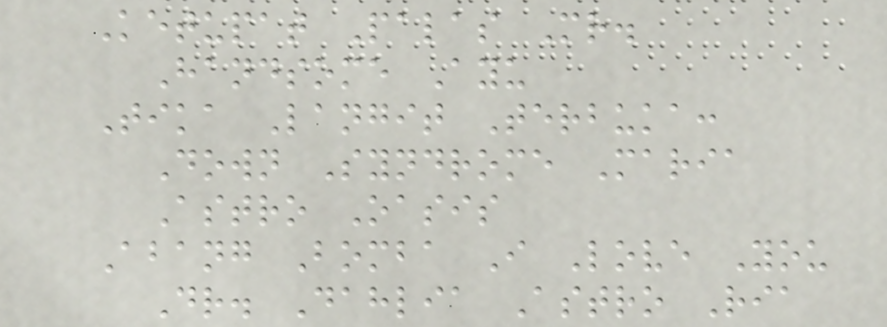Ketupat Palas Mr.
Handsome Ayu
Tika Langit Terbuka:
Down Syndrome Maria
Astro Oasis
Abang Bomba I Love You
Dr. Dahlia Astro Ria
